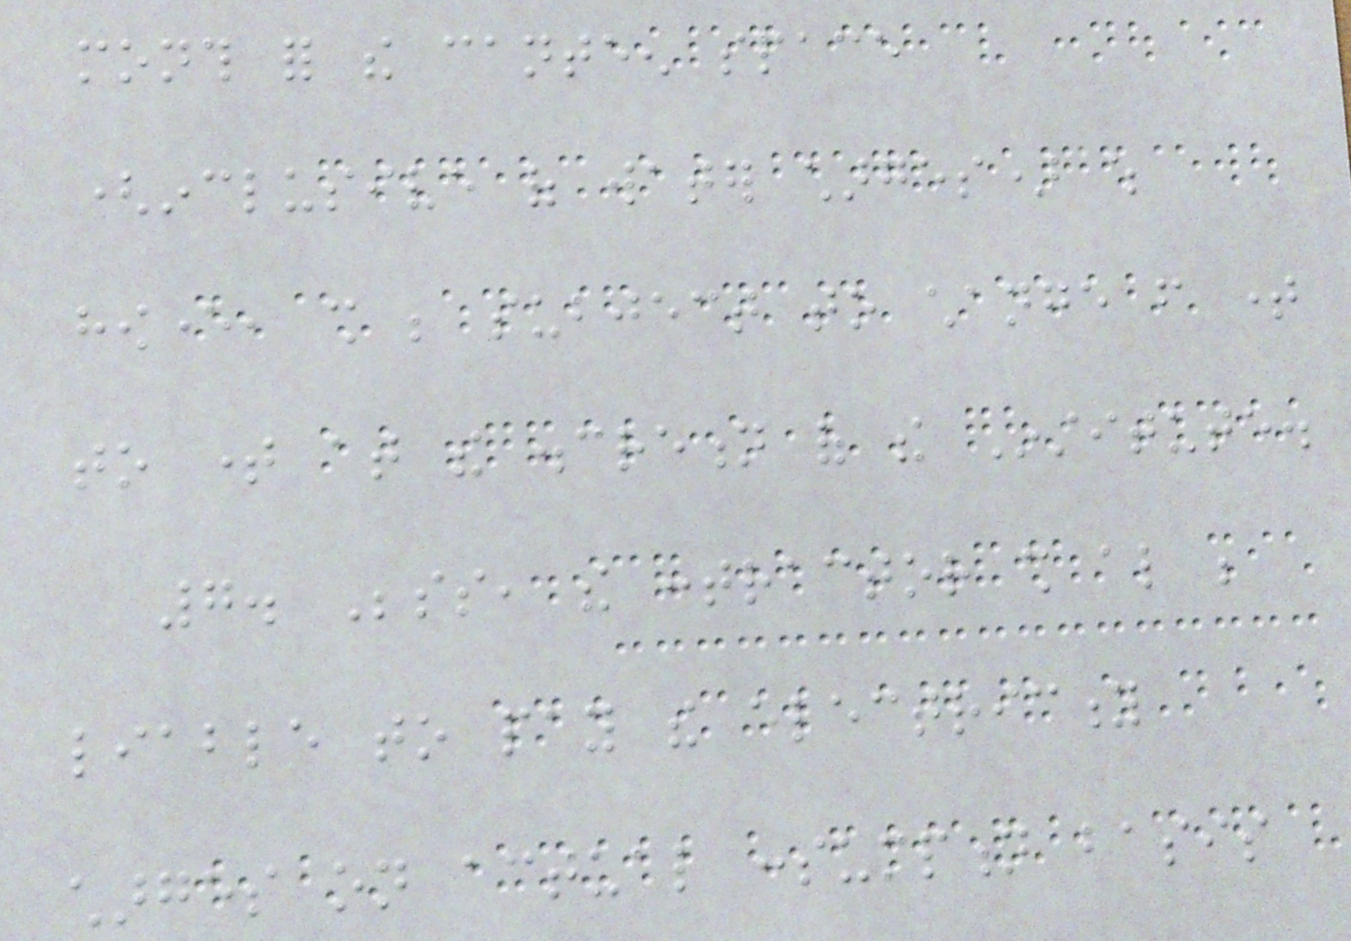month for the canteen space
(inclusive of water charges) which
however, shall be subject to change from time
to time at the discretion of the Institute.
7. Besides, the contractor shall also be
liable to pay the electricity
charges on actual consumption basis
